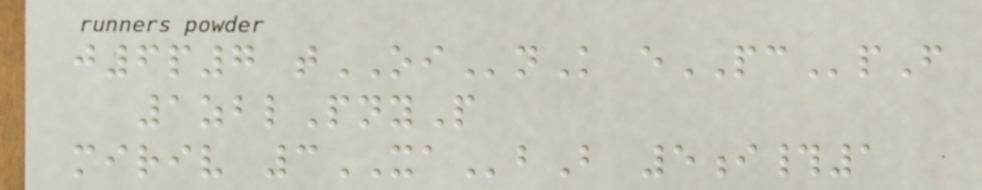j6p7 tOInK ePCpF
1zblPnyP
miriv 3XAbB 5i#1
